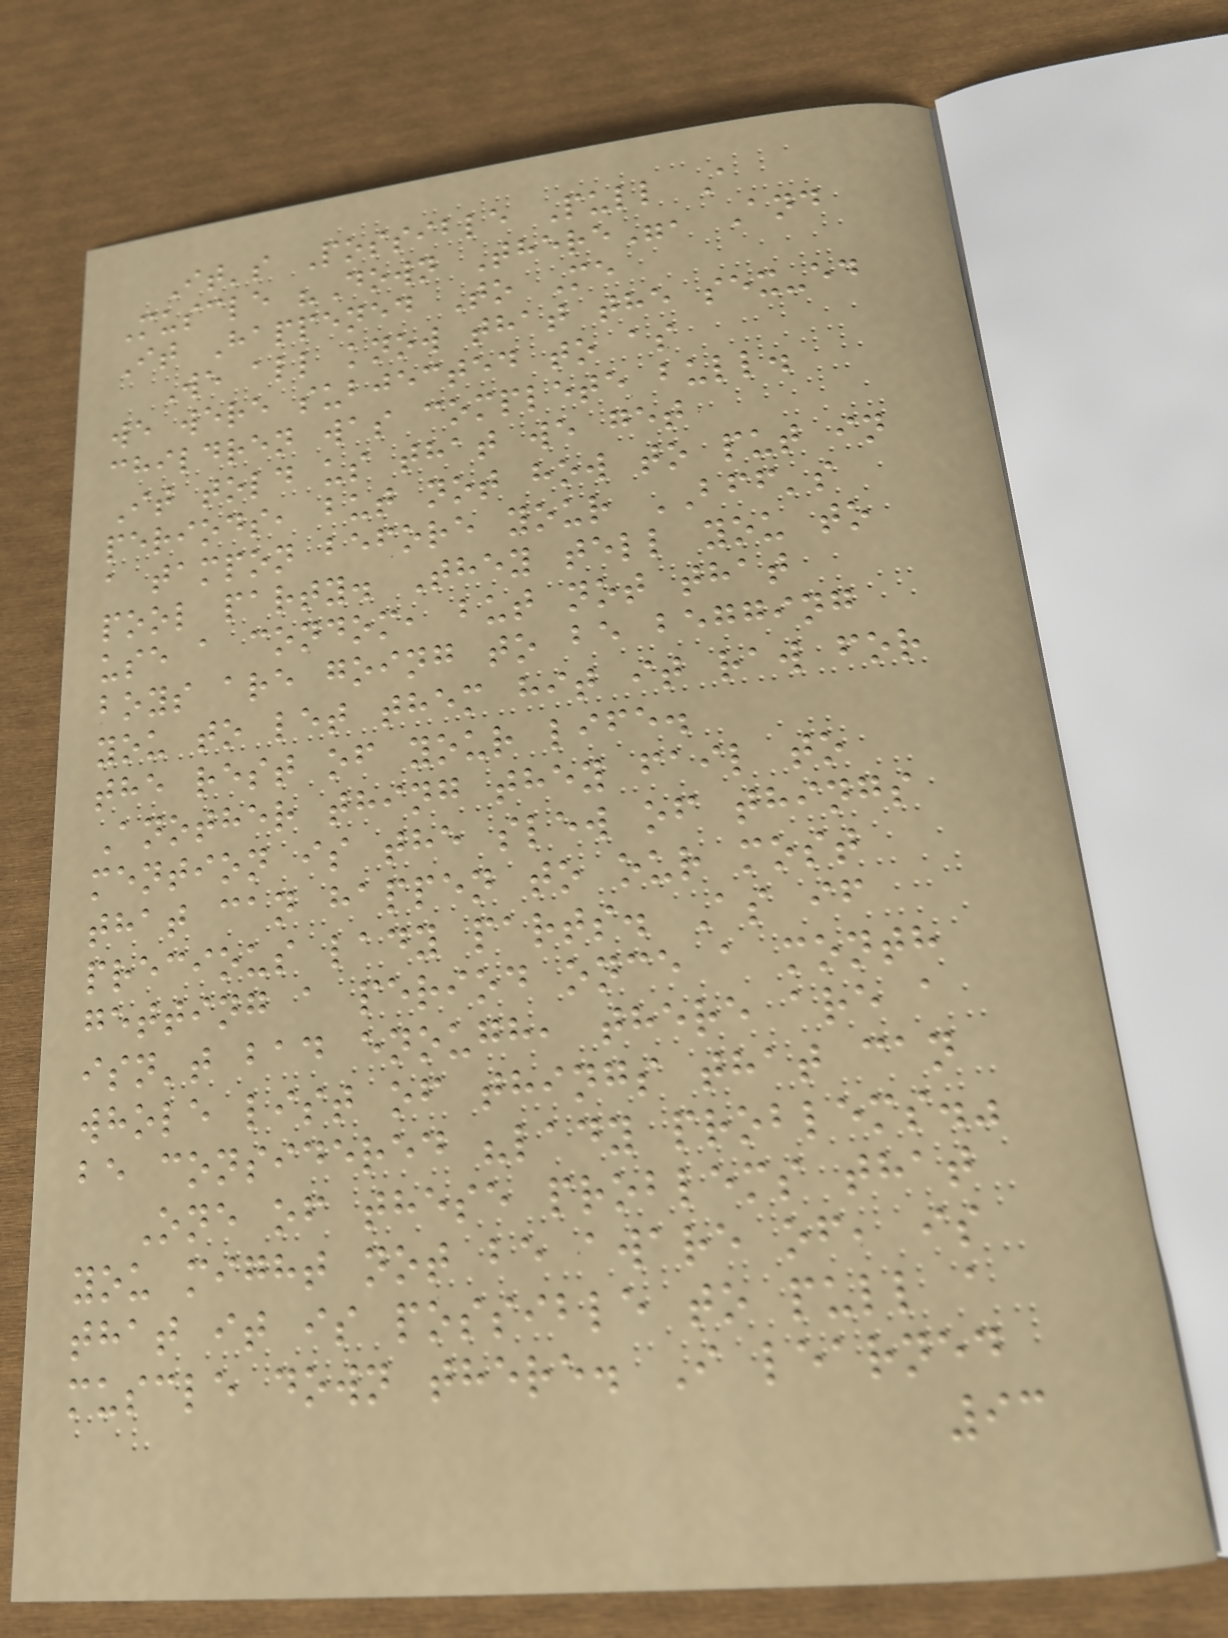It's Possible Pull A
Muscle "Down There", And
It Happened To Me
We all know that the sex-ed
we were subjected to as
children was complete bull.
It told us that we get
periods, but not how to put in
a tampon before your BFF's
pool party. They tell you to
use a condom, but not that
boys are going to be begging
you to let them hit it raw for
the rest of your life.
Another thing they fail to
mention is the slew of things
that can happen to our most
precious lady parts. As if
getting a period once a month
isn't bad enough, there are a
whole list of things that can
be considered "lady problems."
One of these problems that
you might not be aware of, is
that it is possible to pull a
muscle down there. I learned
93
